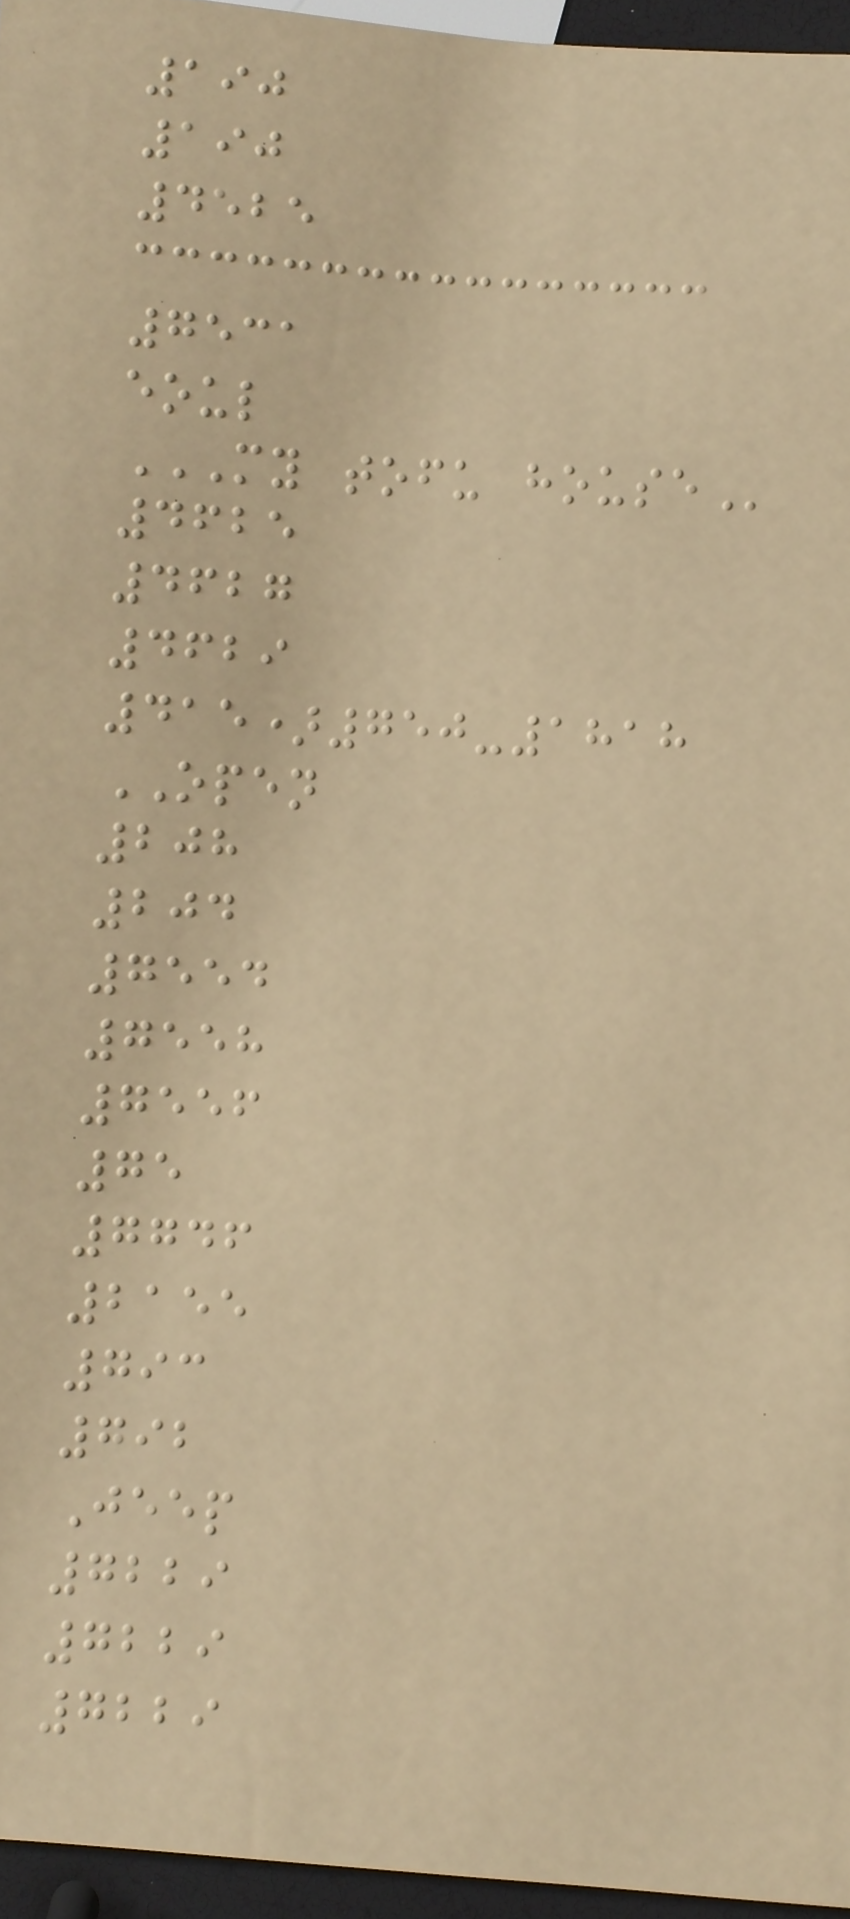190
190
4525
7531
eoul
MY TOFU HOUSE
4625
4627
4629
415)750-1818
OPEN
208
204
7554
7558
7556
75
7746
2155
793
792
Jeep
7229
7229
7229
